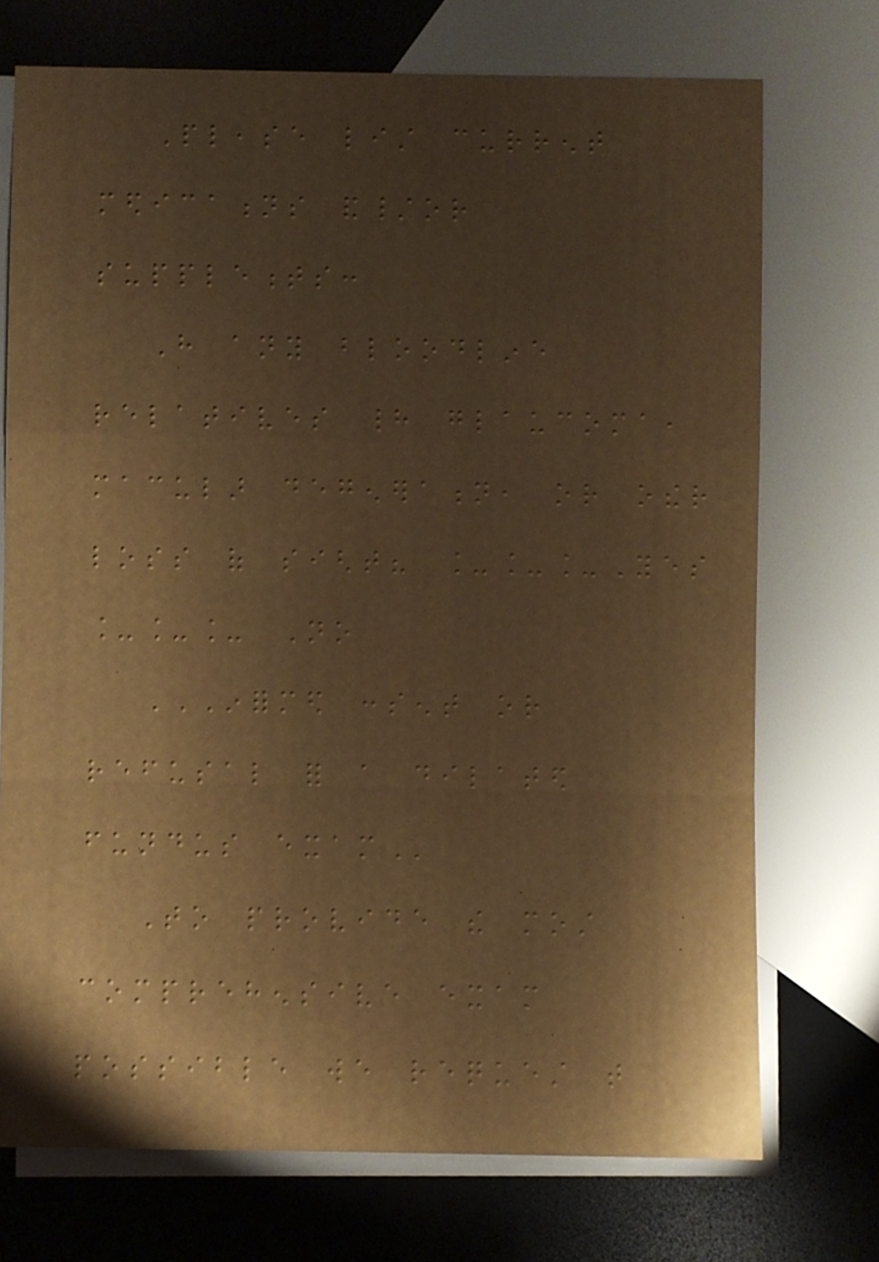Please list current
medications and/or
supplements:
Have any bloodline
relatives had glaucoma,
macular degeneration, or other
loss of sight? ___Yes
___ No
INFORMED CONSENT OR
REFUSAL FOR A DILATED
FUNDUS EXAM
To provide the most
comprehensive exam
possible we request that
